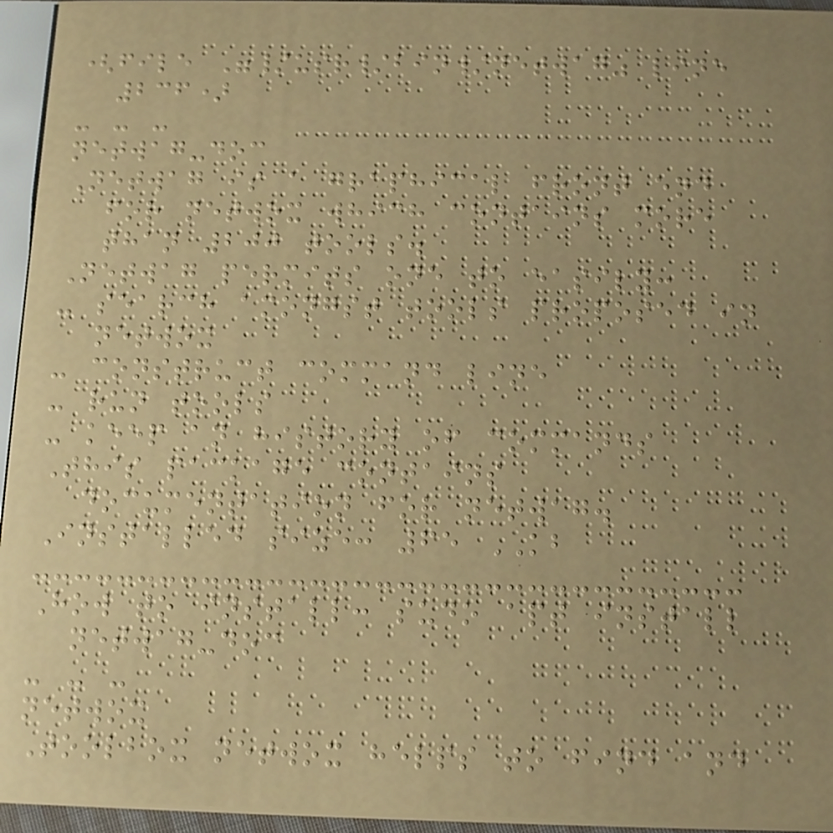(file "/usr/bin/netwag" line
236)
- - -
netwag-doc
Netwag is a graphical front end
for netwox which contains more
than 200 tools.
Netwag permits one to easily:
- search amongst tools proposed in
netwox
- construct command line
- run tools
- keep an history of commands
This package contains
documentation for netwag.
Installed size: 65 KB
How to install: sudo apt install
netwag-doc
- - -
netwox
Toolbox netwox helps to find and
